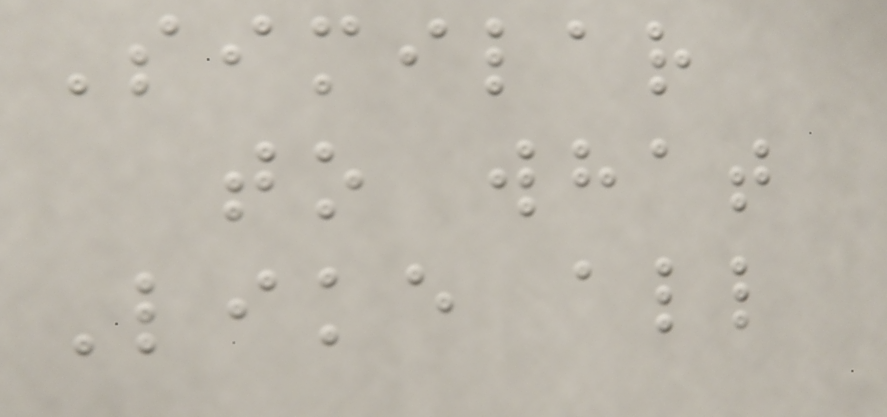Similar
to what
Like all
